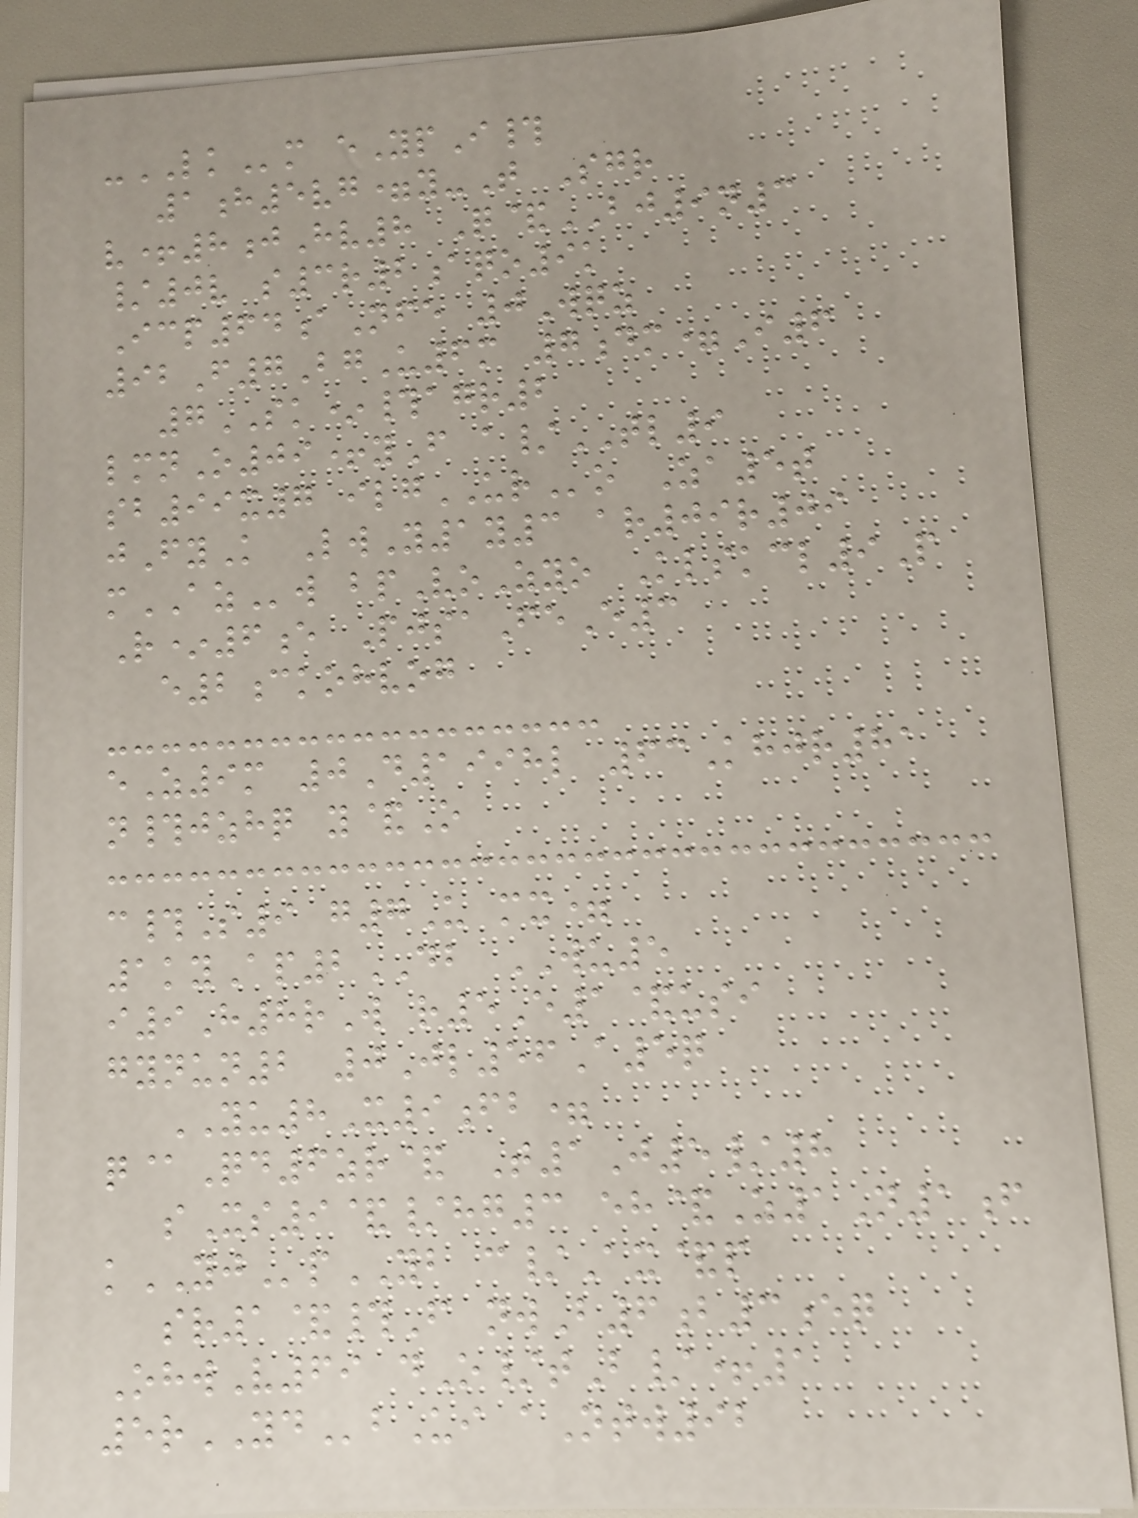-LKm eYpI#
1h5vg=y-T Sgr
v+8jHv8 Q&BJ9n3
/0v s3r2aqo9k
Icp64aNfe 0Wqz
92F7BgU6m 7dm=I6
7SK*#agr2
lmnO09+yF a/TL9
sb99x7 ilgURo Za5t
jFyK LwY1y3 ar09r09
mAZw bpVoZyo Klskcl9P
R*6e PjsaFeE3
e2ckohvog
eZ9m 0D1998l 63Khjr81
n#jzhq y&O
c#S9 g7U mx=
1kyAp2DB WU5
i9H8rW r5E1&usi
gynun2 0Jl56A5q
YU8X9fb=
q@Qd6zr& T1J5/8
sXs9&/hg3 eh&Z1N1f
kYJpYB c/Ax&p
sr1&#F nwB6b3eq
OhwV69 dO/tB/+1
5rYDbUi aNtw92
